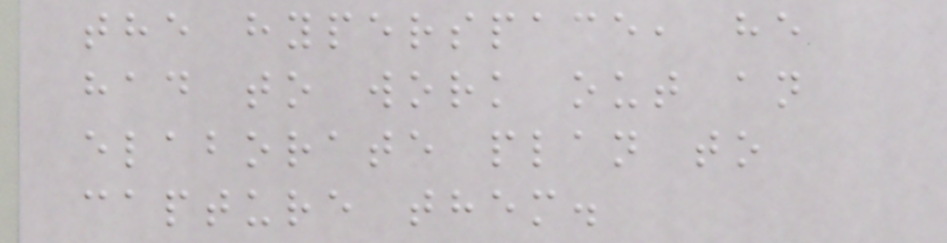the hyperspace, he
had to work out an
elaborate plan to
capture them.
